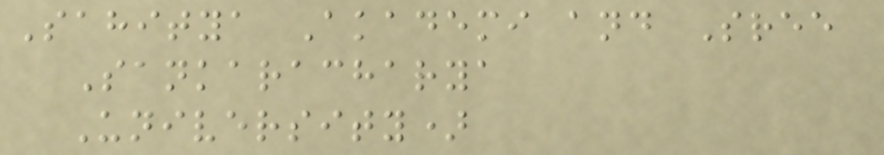Sahitya Akademi and Sree
Sankaracharya
University)
